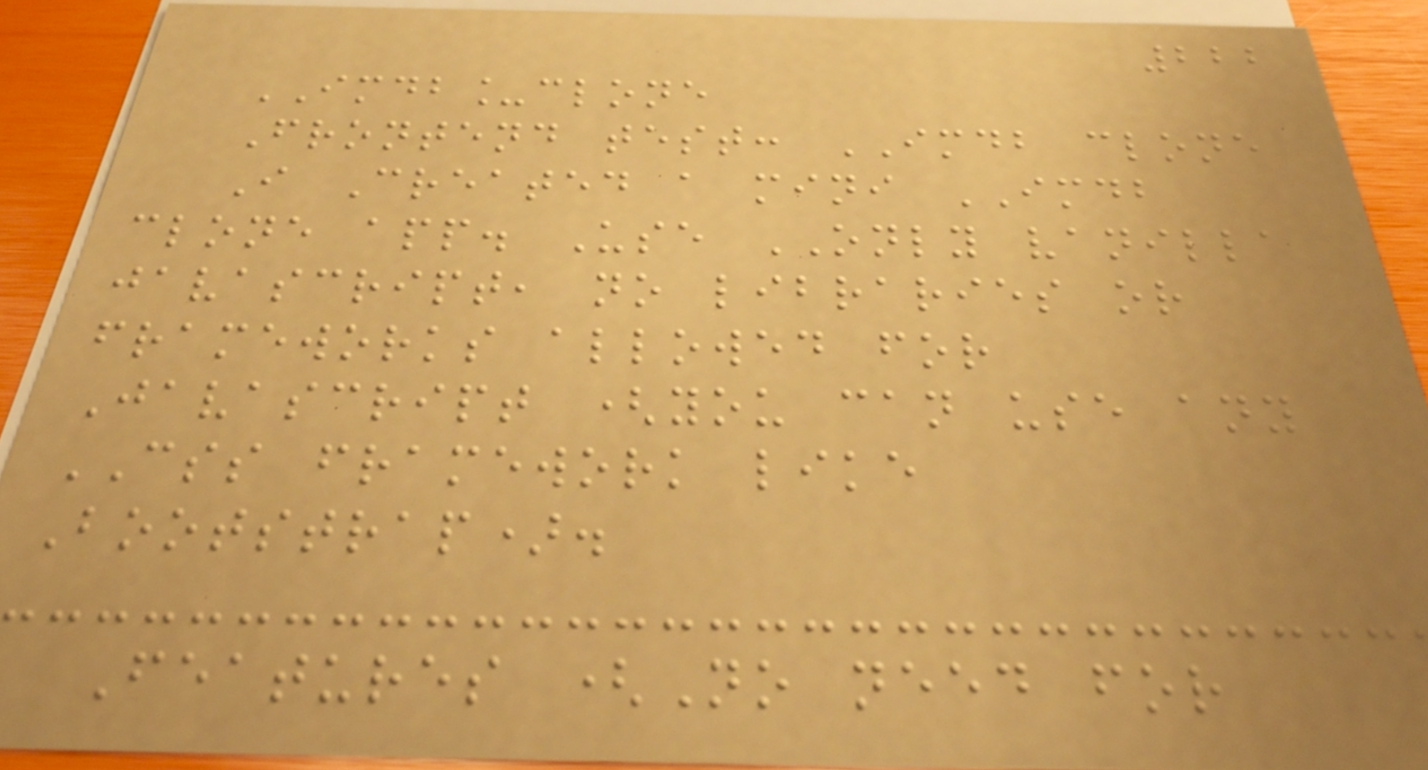222
IMDB_clone
Frontend test: IMDB clone
I Created a mini IMDB
clone app. Use ONLY vanilla
javascript, no libraries or
frameworks allowed for
Javascript (you can use any
CSS framework like
Bootstrap).
Features (No need for
